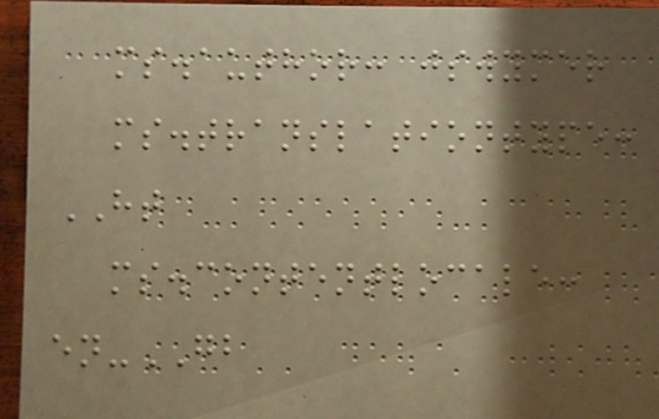ms.author: jswymer
ms.translationtype:
HT
ms.contentlocale:
en-GB
